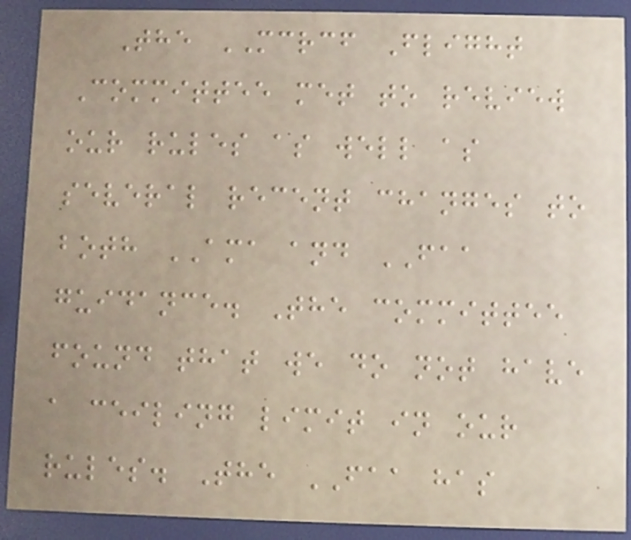The MCRCF Flight
Committee met to review
our rules as well as
several recent changes to
both AMA and FAA
guidance. The committee
found that we do not have
a ceiling limit in our
rules. The FAA has
